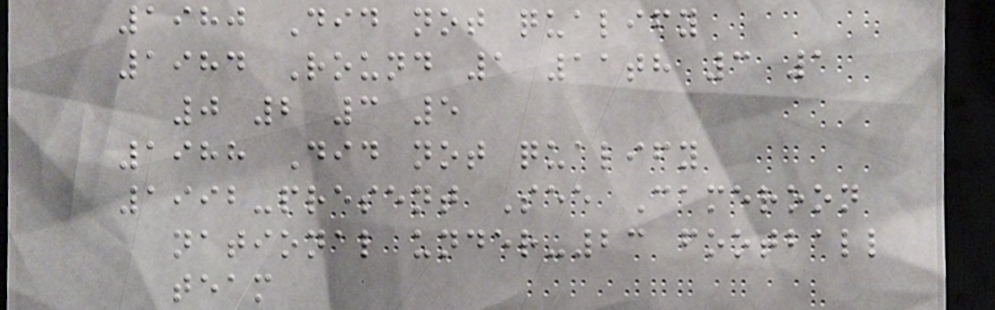1980 Did not qualify
1984 Round 1 11th 3 1
0 2 3 5
1988 Did not qualify
1992-present See Cameroon
national under-23 football
team
